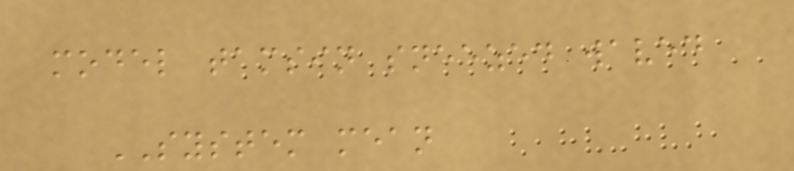model tamsin sneezed waved
SYSTEM mean
